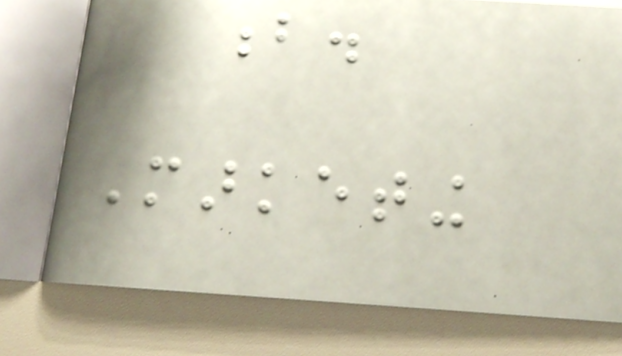b.
Marketing
